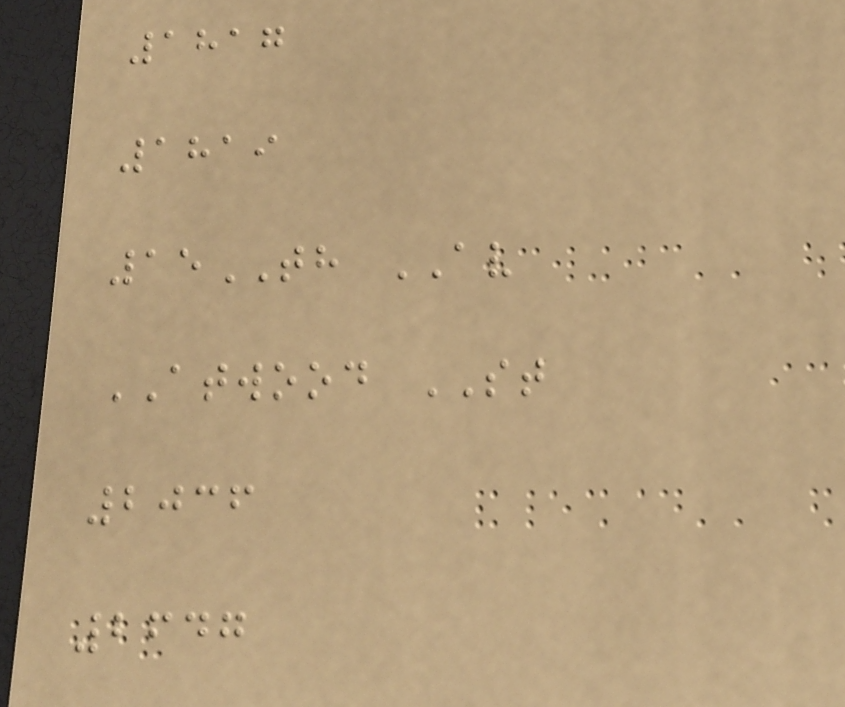1817
1819
15TH AV
ATWOOD ST
2036
2647
